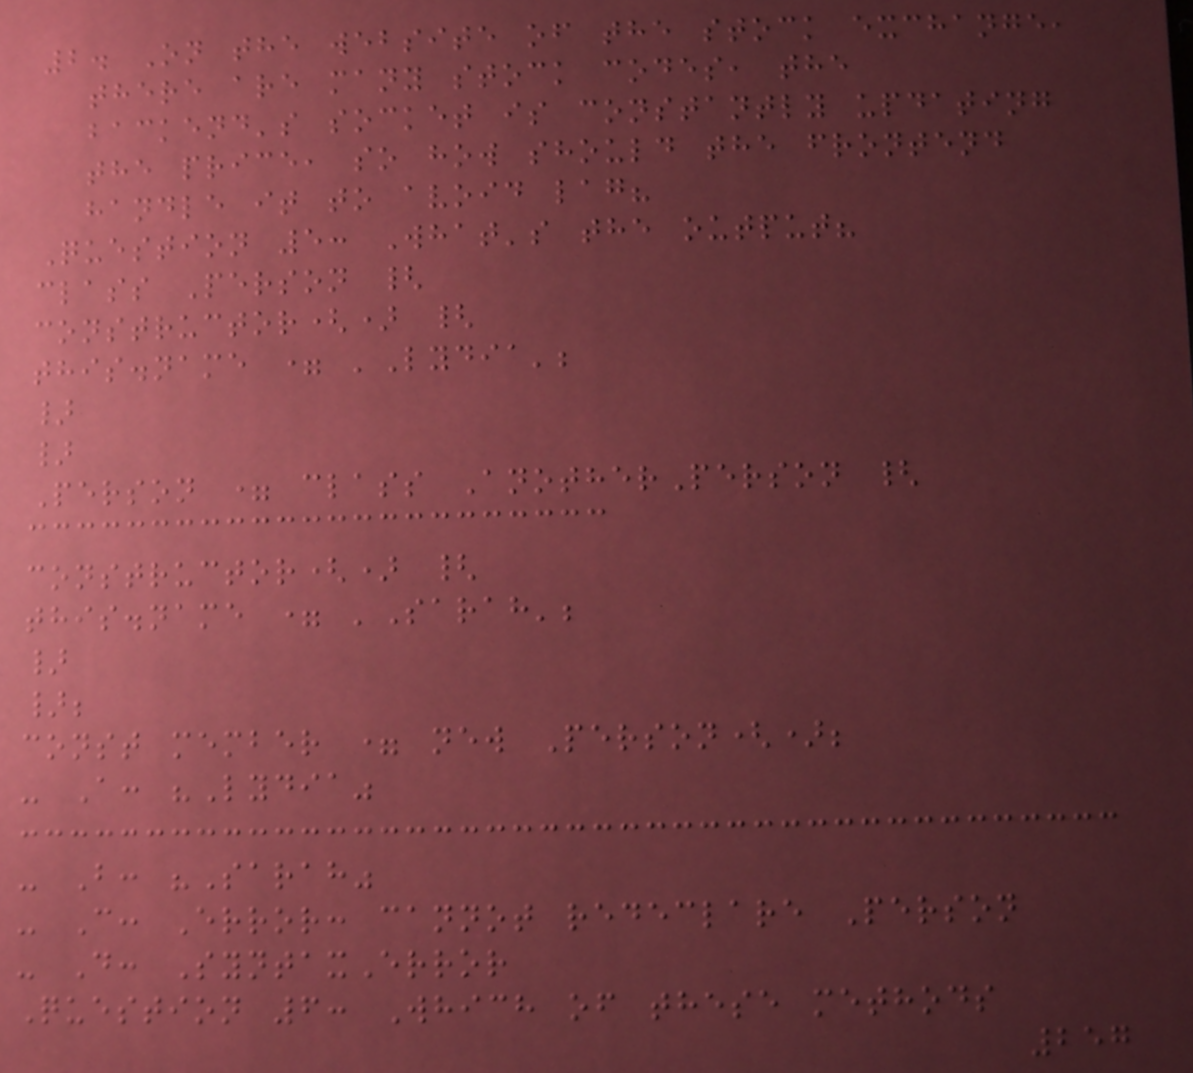2. On the website of the stock exchange,
there are many stock codes, the
backend's socket is constantly updating
the price, so how should the frontend
handle it to avoid lag?
Question 5: What's the output?
class Person {
constructor() {
this.name = 'Lydia';
}
}
Person = class AnotherPerson {
constructor() {
this.name = 'Sarah';
}
};
const member = new Person();
- A: "Lydia"
- B: "Sarah"
- C: Error: cannot redeclare Person
- D: SyntaxError
Question 6: Which of these methods
257
